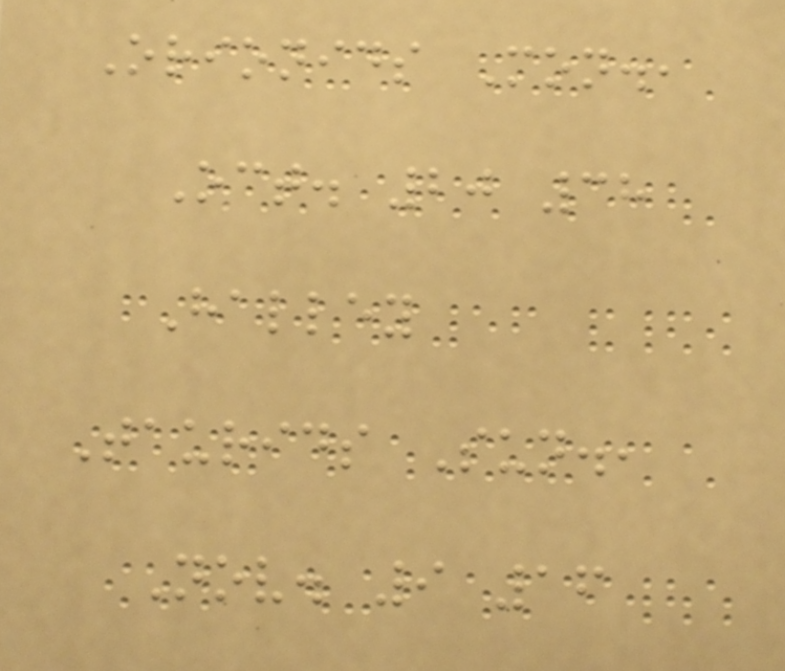Orionids Mon.,
Oct. 20 38
Halley
Taurids Sun.,
Nov. 9 16
